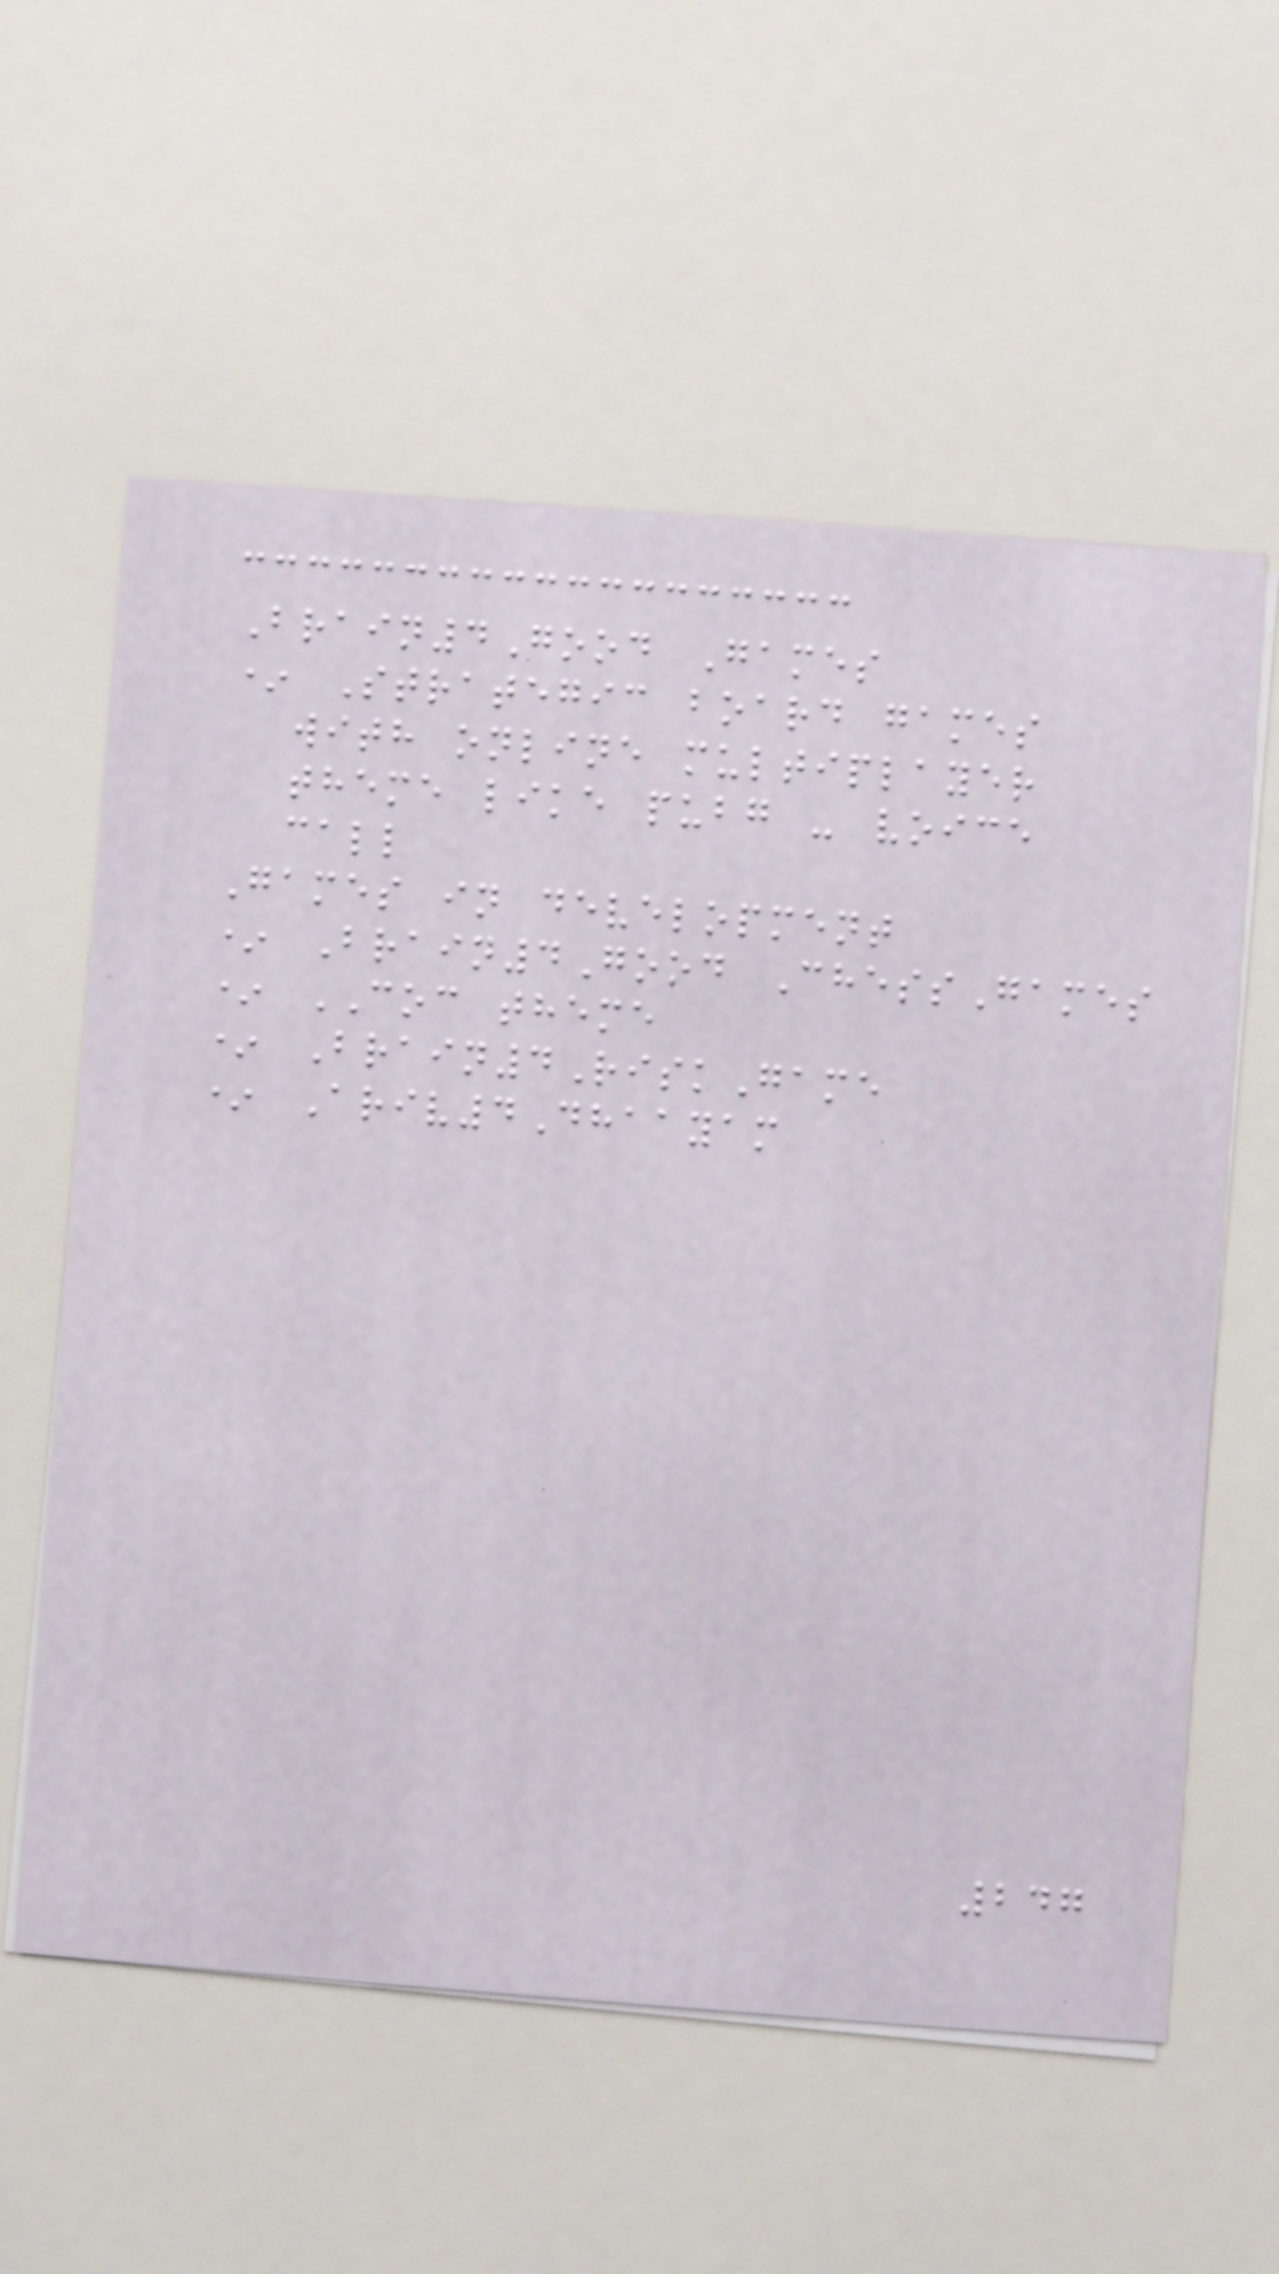Brain4Good Games
* Strategic board games
with online multiplayer
theme like pubg - voice
call
Games in development
* Brain4Good ChessGames
* COC theme
* Brain4RiskGame
* Ariv4Dhaayam
247
